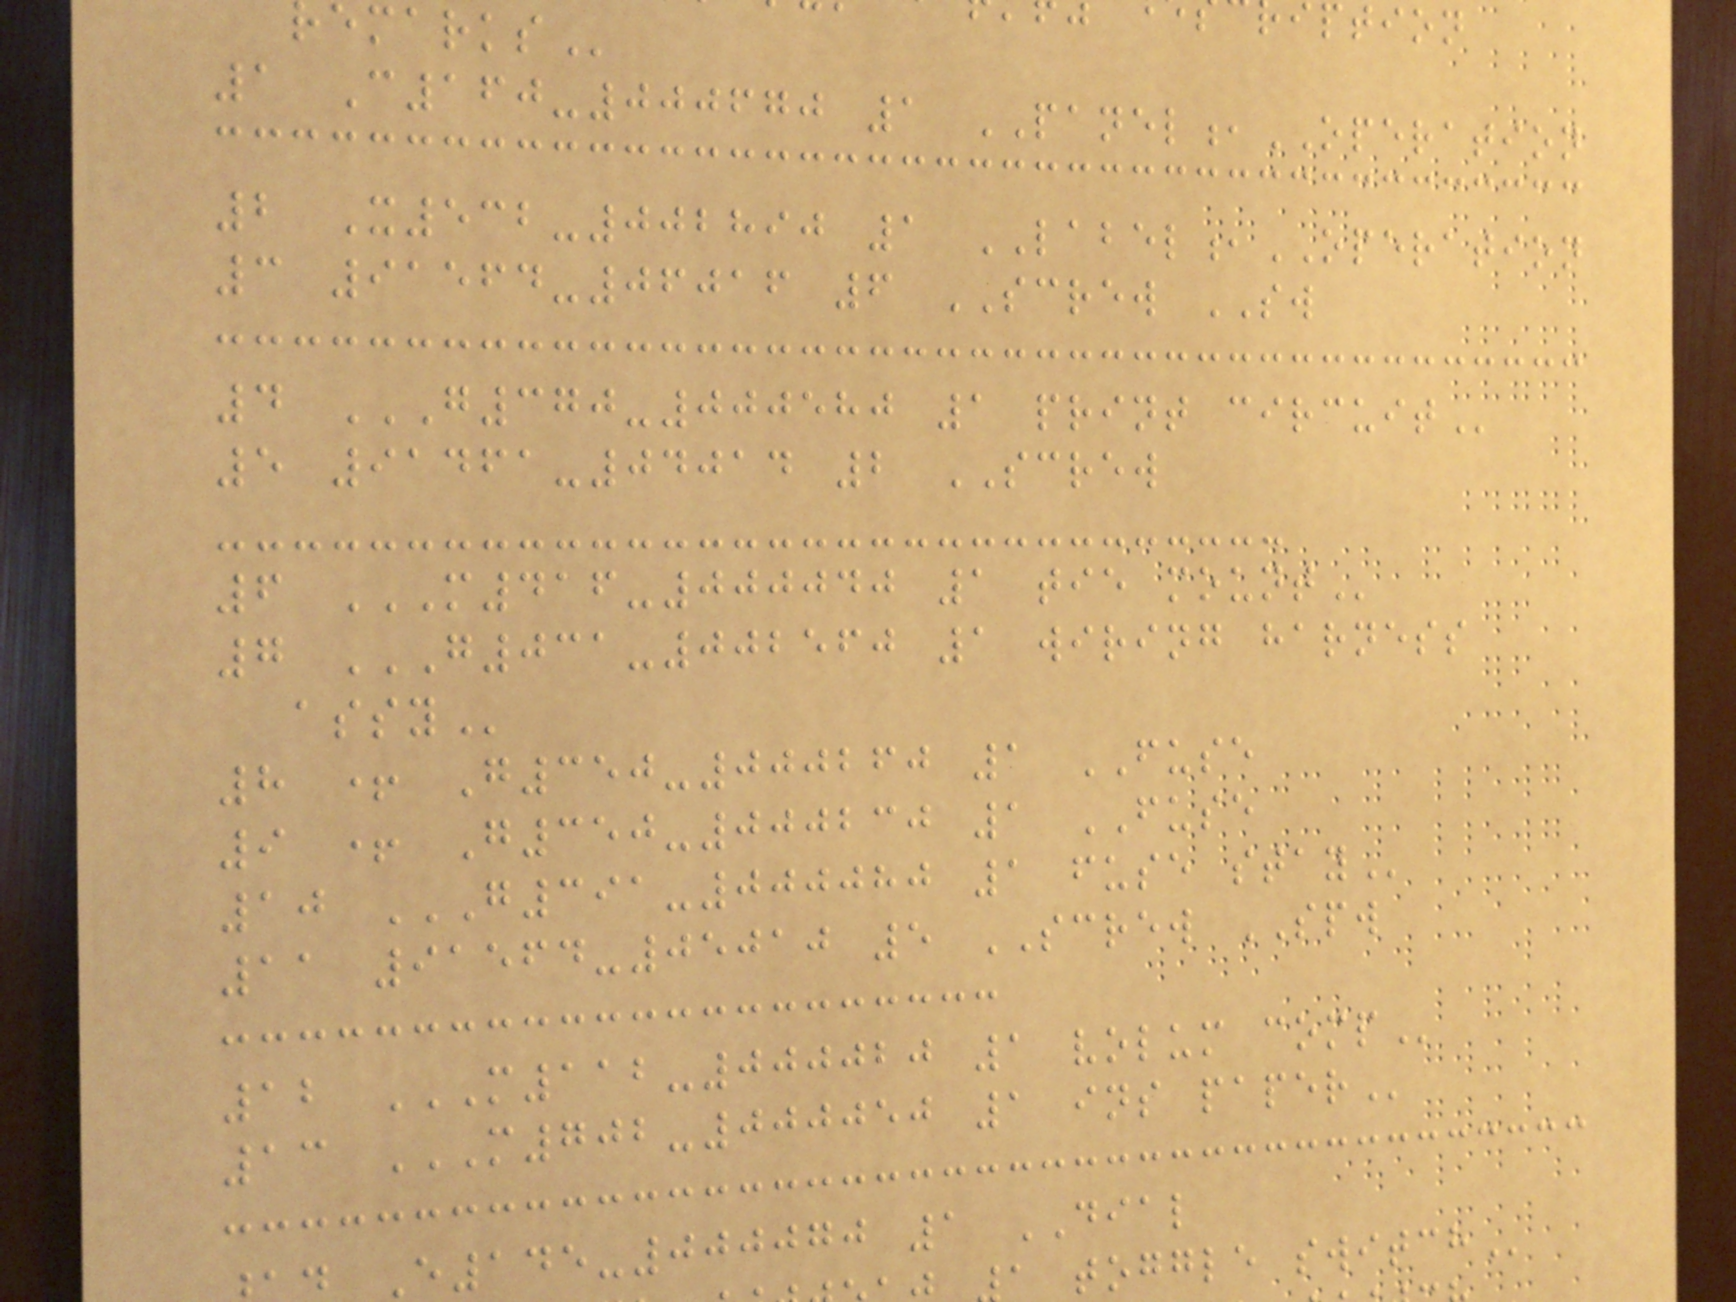1 C160-000670 1 PANEL,OPERATION
2 X532-002890 1 LABEL,OPERATION
3 91564-06016 6 SCREW SW
4 G370-000580 1 PRINT CIRCUIT
5 91461-04014 2 SCREW
6 M416-000040 1 TIE MOUNT
7 G031-002560 1 WIRING HARNESS
8 + G350-000260 1 FUSE
9 + G350-000230 1 FUSE
10 G391-000080 1 FUSE STAY
11 91564-05010 5 SCREW SPW
12 M112-000020 1 VOLUM COMP
13 M702-000050 1 INS PAPER
E145-000070 1 DIAL
